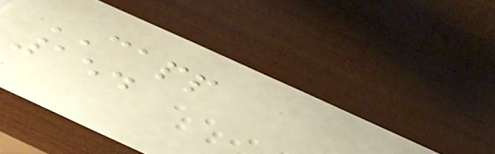CAPP
154
